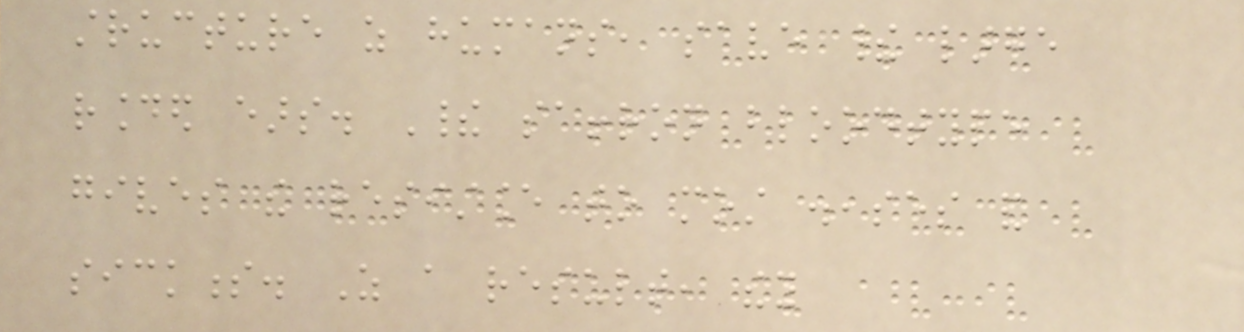structure as humans, save their large
rounded ears. Their saffron bloodtype
gives the resistance to most diseases and
sickness. As a result, they
